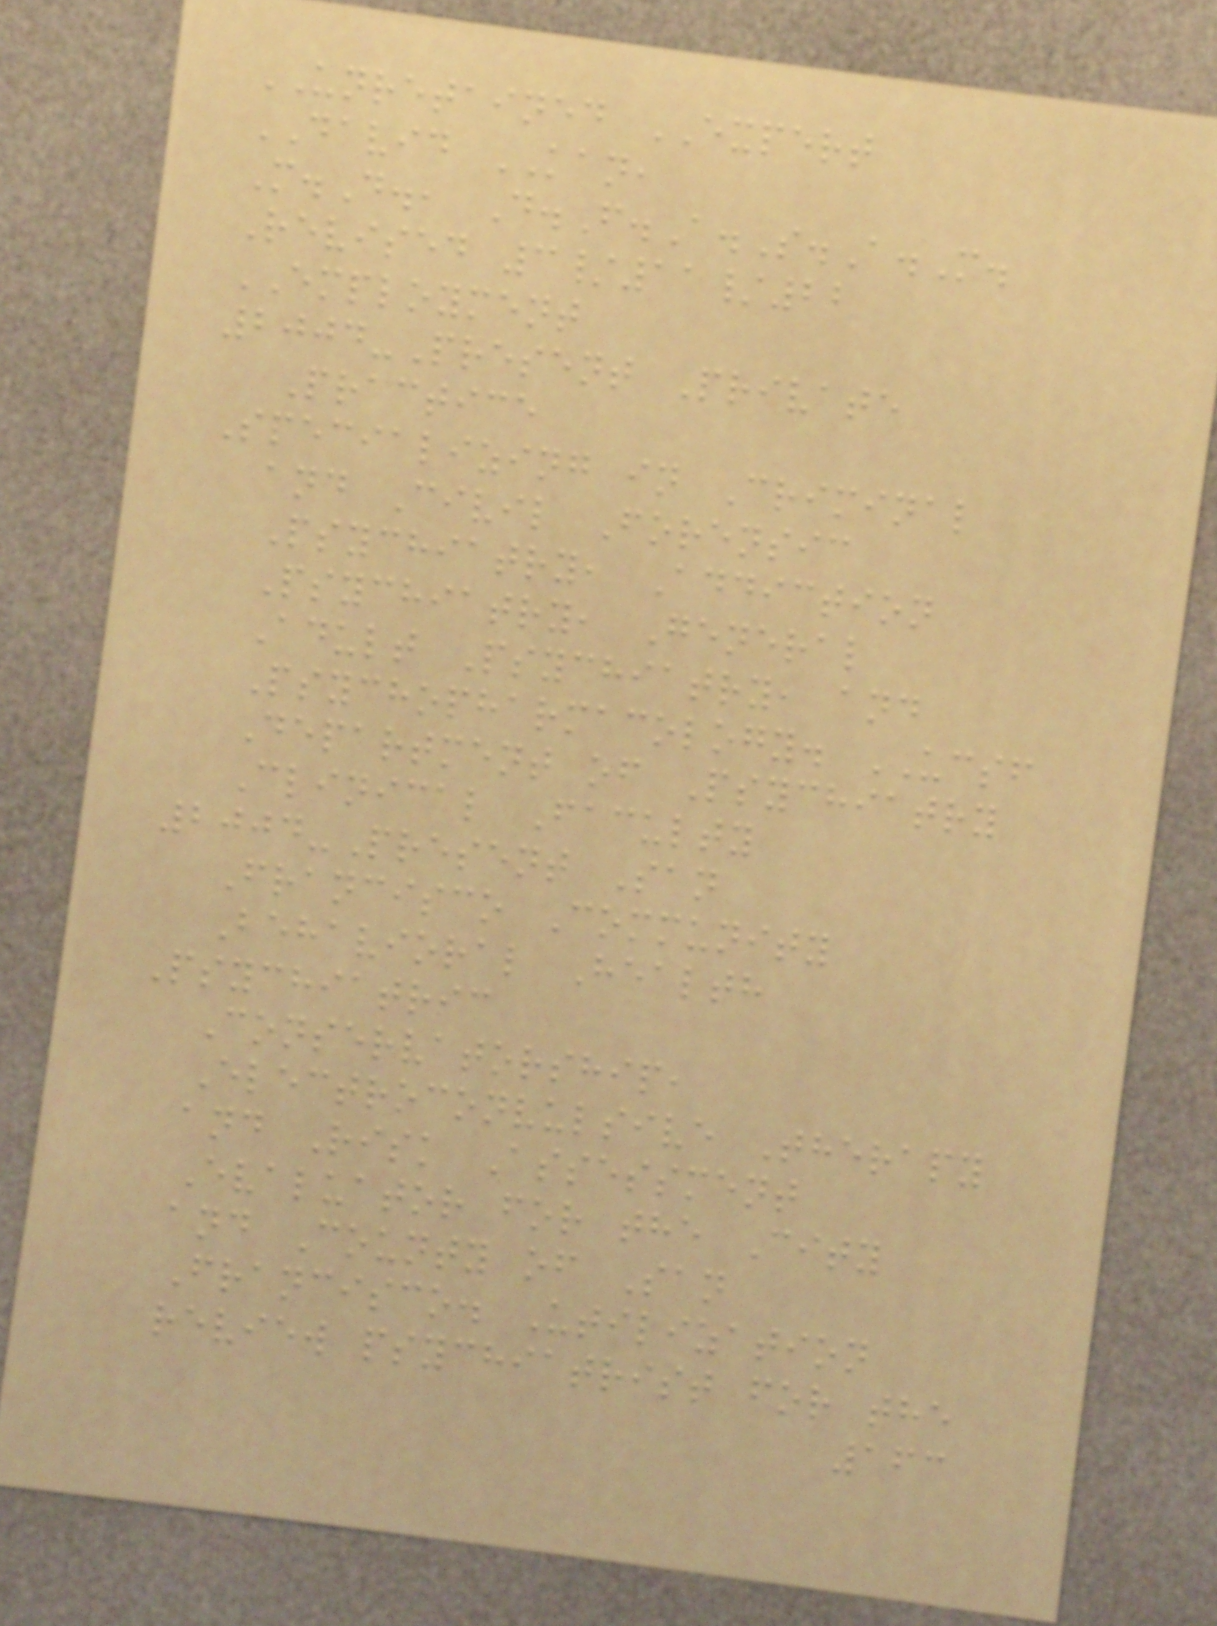UNRETAINED EXPERT
DAVID KAN,
M.D., D.F.A.S.A.M.
Revised 3/11/22
EMPLOYMENT
2004-Present Private
Practice
Specializing in Criminal
and Civil Forensic
Psychiatry, Addiction
Psychiatry, General
Adult Psychiatry, and
Psychopharmacology. UCSF
Department of Psychiatry
Clinical Faculty
2004-Present San
Francisco Community
Behavioral Health
Psychiatric
Conservatorship,
Electroconvulsive Therapy
and Risk Assessment
Evaluator for the City
and County of San
Francisco. Utilization
review psychiatrist for the
163
